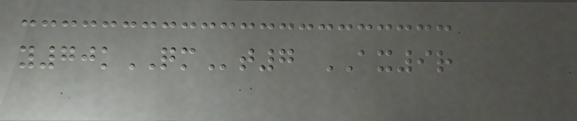y70kQMt7 AX9r
